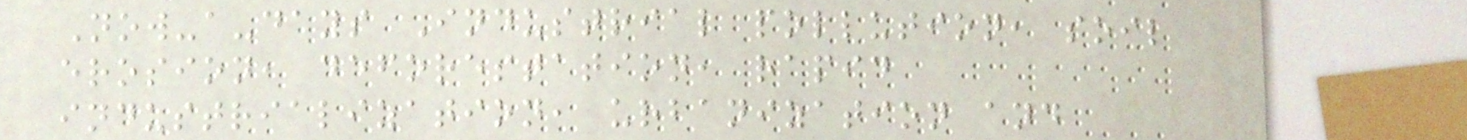Now-a-days Industrial pollution, soil
erosion, deforestation, rapid
industrialization, urbanization and
